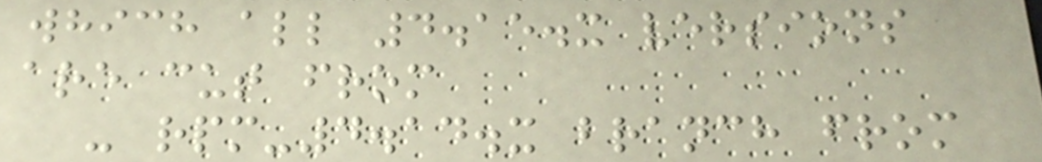which all 4.15.x versions
are cut from
- rpm-4.14.x branch from
